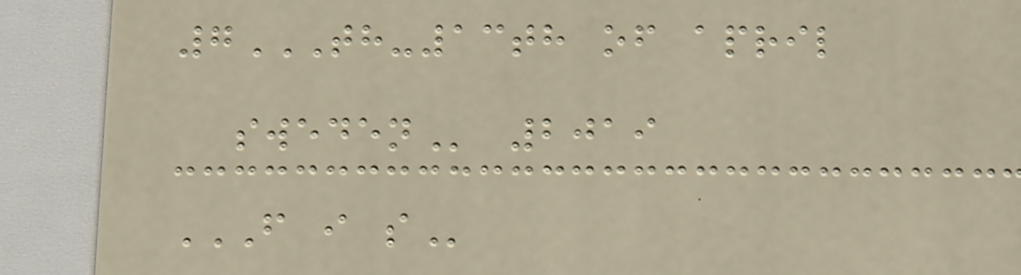7TH-13TH OF APRIL
SWEDEN 2019
F I S
